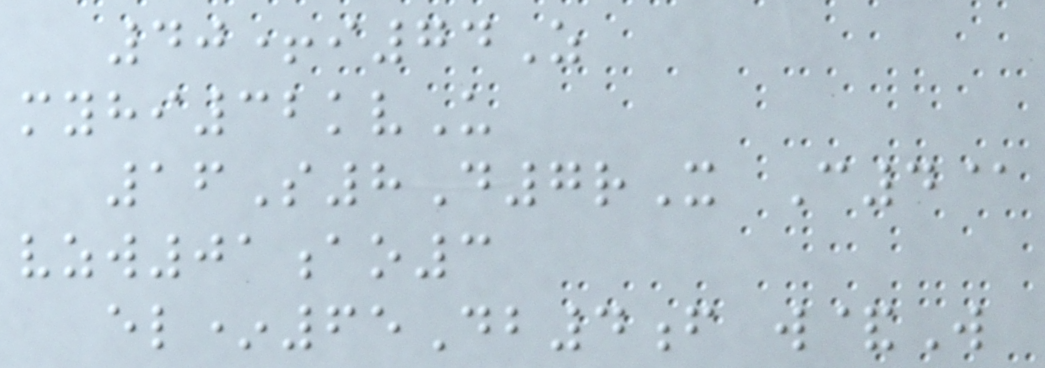40+i74Z
myhi32kvU
16S8D7rX C4@
vzw01ao3
el*65Db4f w&W
